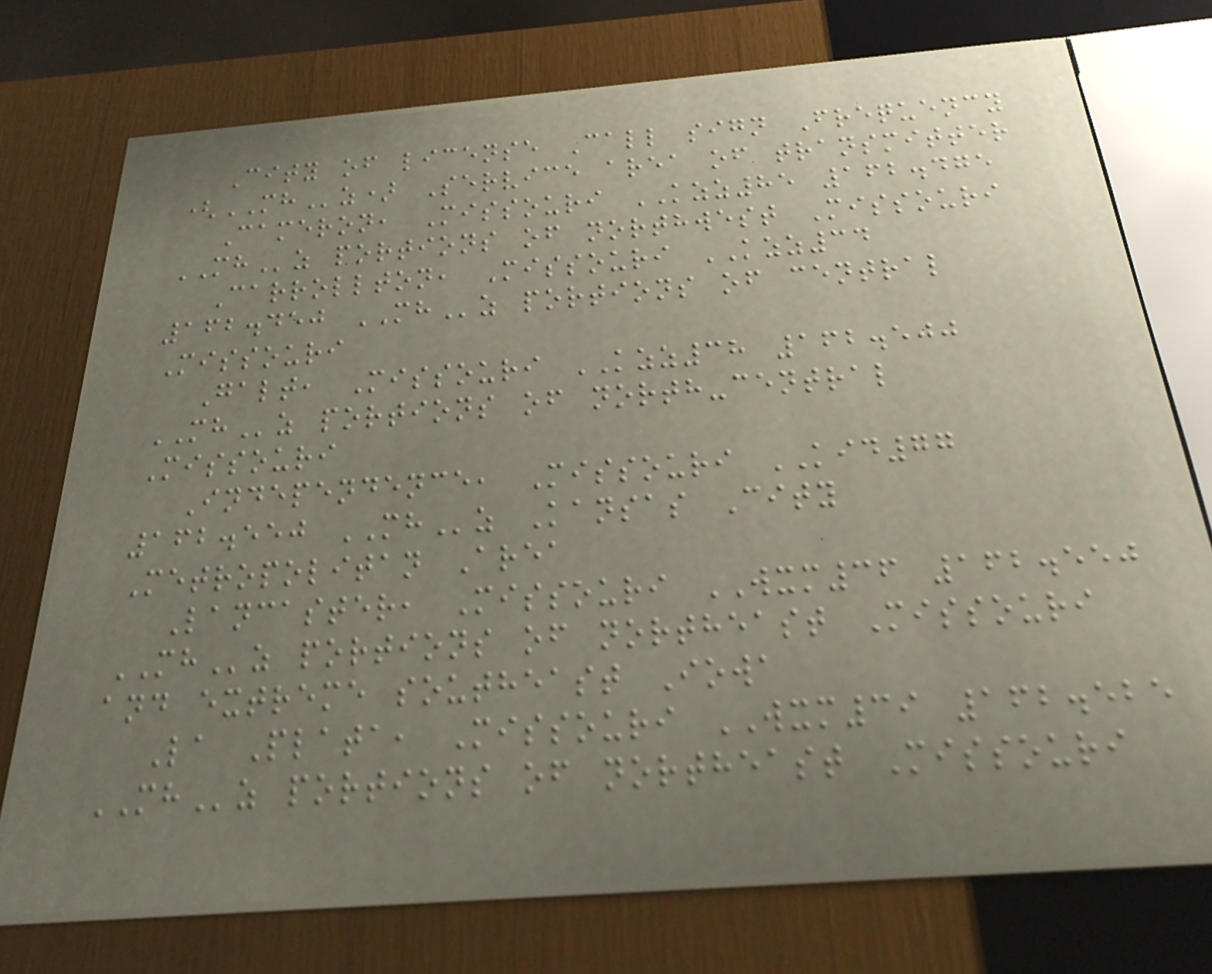City of license Call sign Frequency
(MHz) Service area of transmitter
Cameron, Missouri KZZ85 162.475
MHz portions of northwest Missouri
Carrollton, Missouri KZZ34
162.450 MHz portions of central
Missouri
Galt, Missouri KZZ38 162.500
MHz portions of north-central
Missouri
Independence, Missouri KID77
162.550 MHz Kansas City
Metropolitan Area
Lancaster, Missouri WXM36 162.550
MHz portions of northeast Missouri
and extreme southeast Iowa
La Plata, Missouri WXM39 162.525
MHz portions of northeast Missouri
